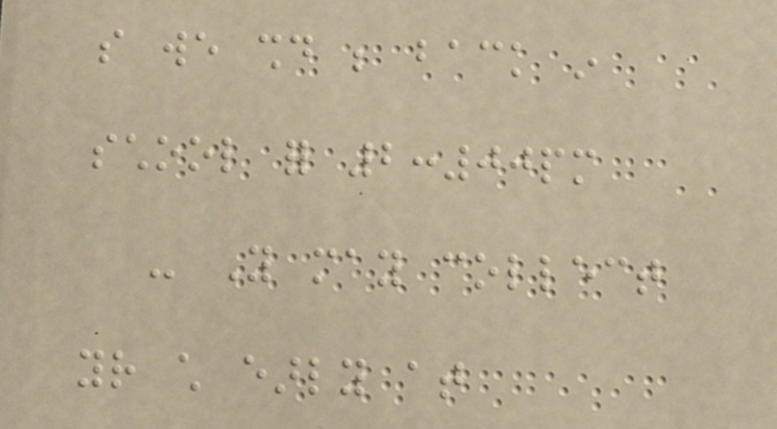so we should be back in
school for 2:00pm
- You may collect
your child early at
